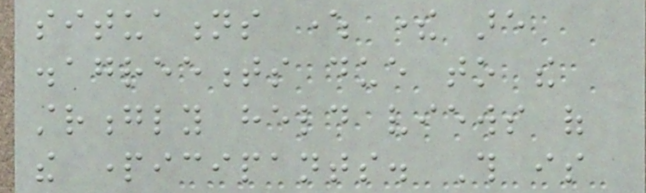situations where there are
disagreements due to the
strongly held views of
the participants. This is
